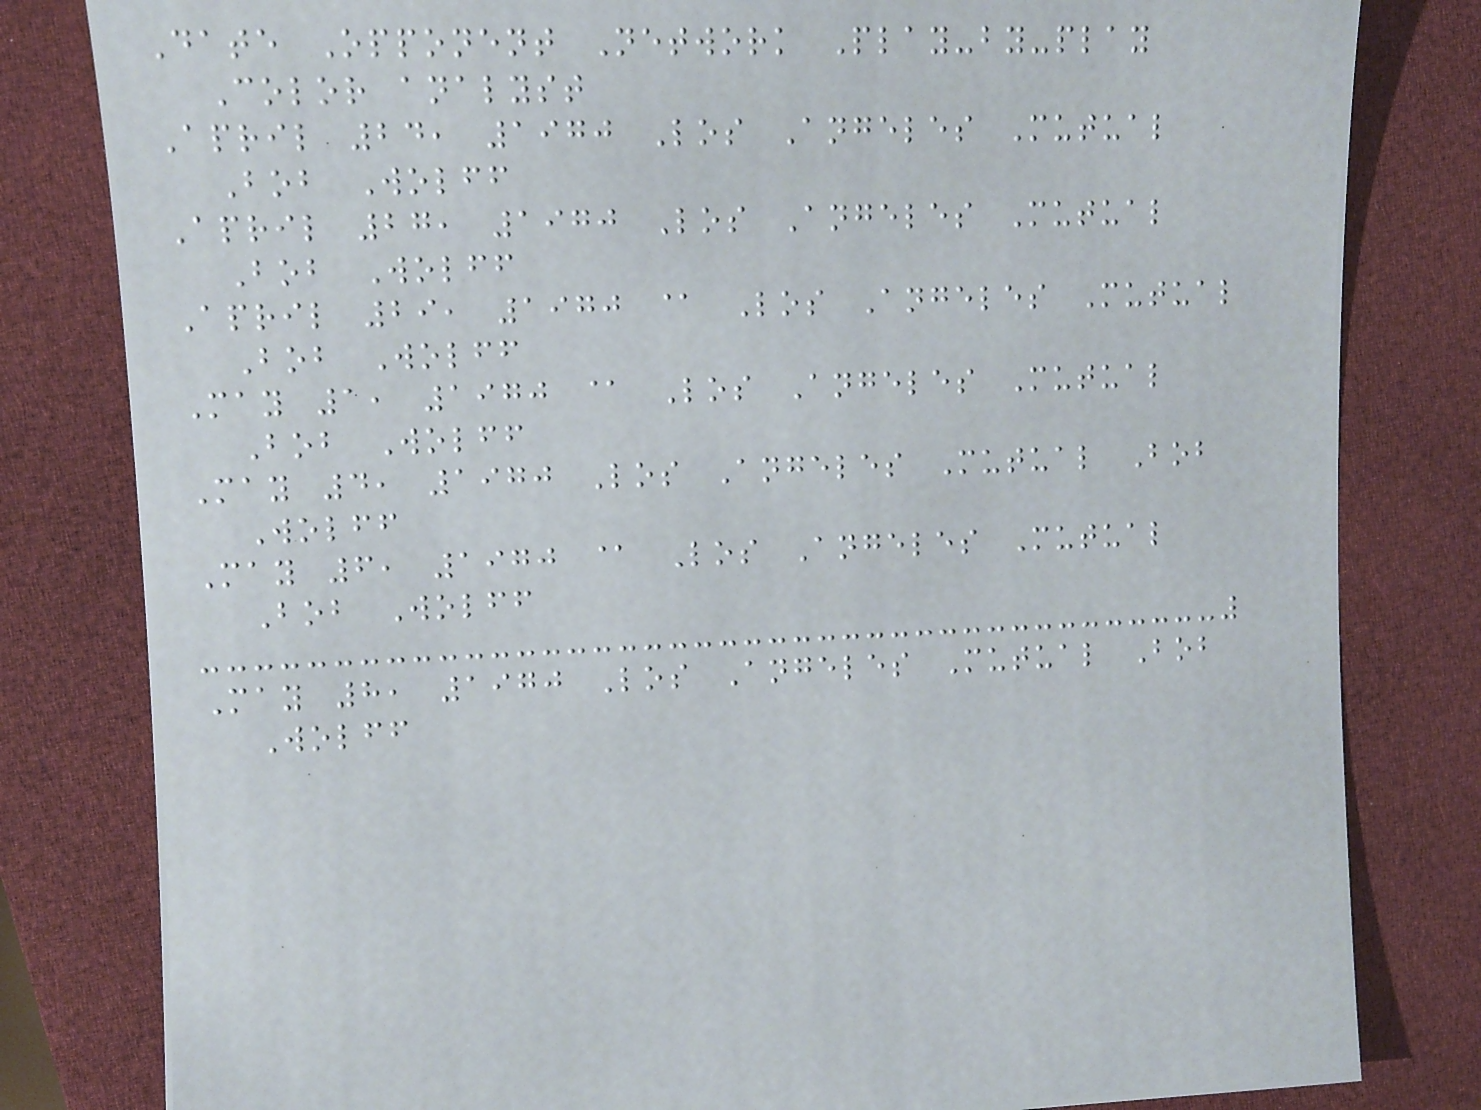Date Opponent Network Play-by-play
Color analyst
April 24, 1970 Los Angeles Mutual
Bob Wolff
April 27, 1970 Los Angeles Mutual
Bob Wolff
April 29, 1970 @ Los Angeles Mutual
Bob Wolff
May 1, 1970 @ Los Angeles Mutual
Bob Wolff
May 4, 1970 Los Angeles Mutual Bob
Wolff
May 6, 1970 @ Los Angeles Mutual
Bob Wolff
May 8, 1970 Los Angeles Mutual Bob
Wolff
